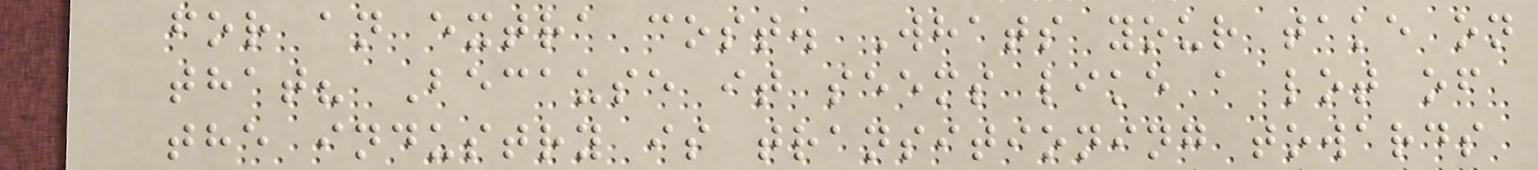for an extra cost. Whats your take on
that? Because it seems like a lot of
the industry is transitioning towards
